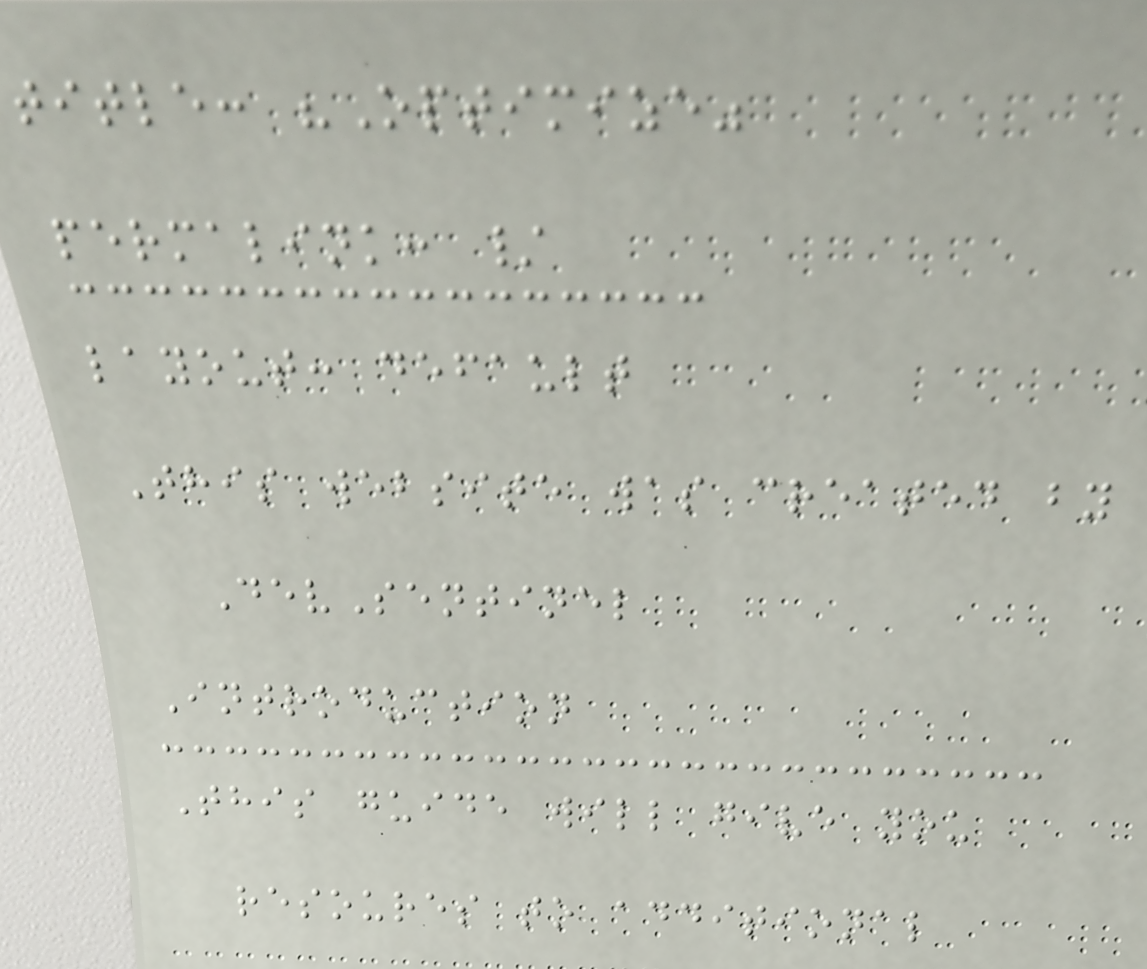title: "Optimize"
permalink: /
layout: default
This website was created by
DevSentinel
Introduction
This guide will give you
resoures to additional
